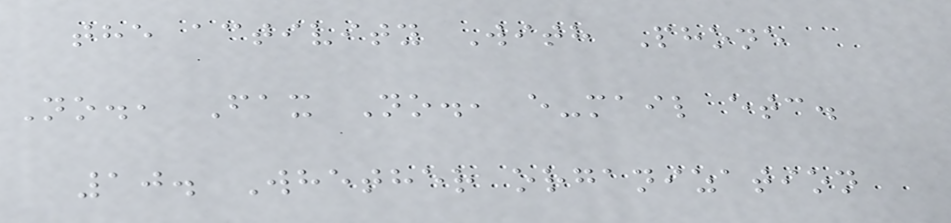the activity With Phone
No., Fax No., e-mail etc.
10. Whether organization
